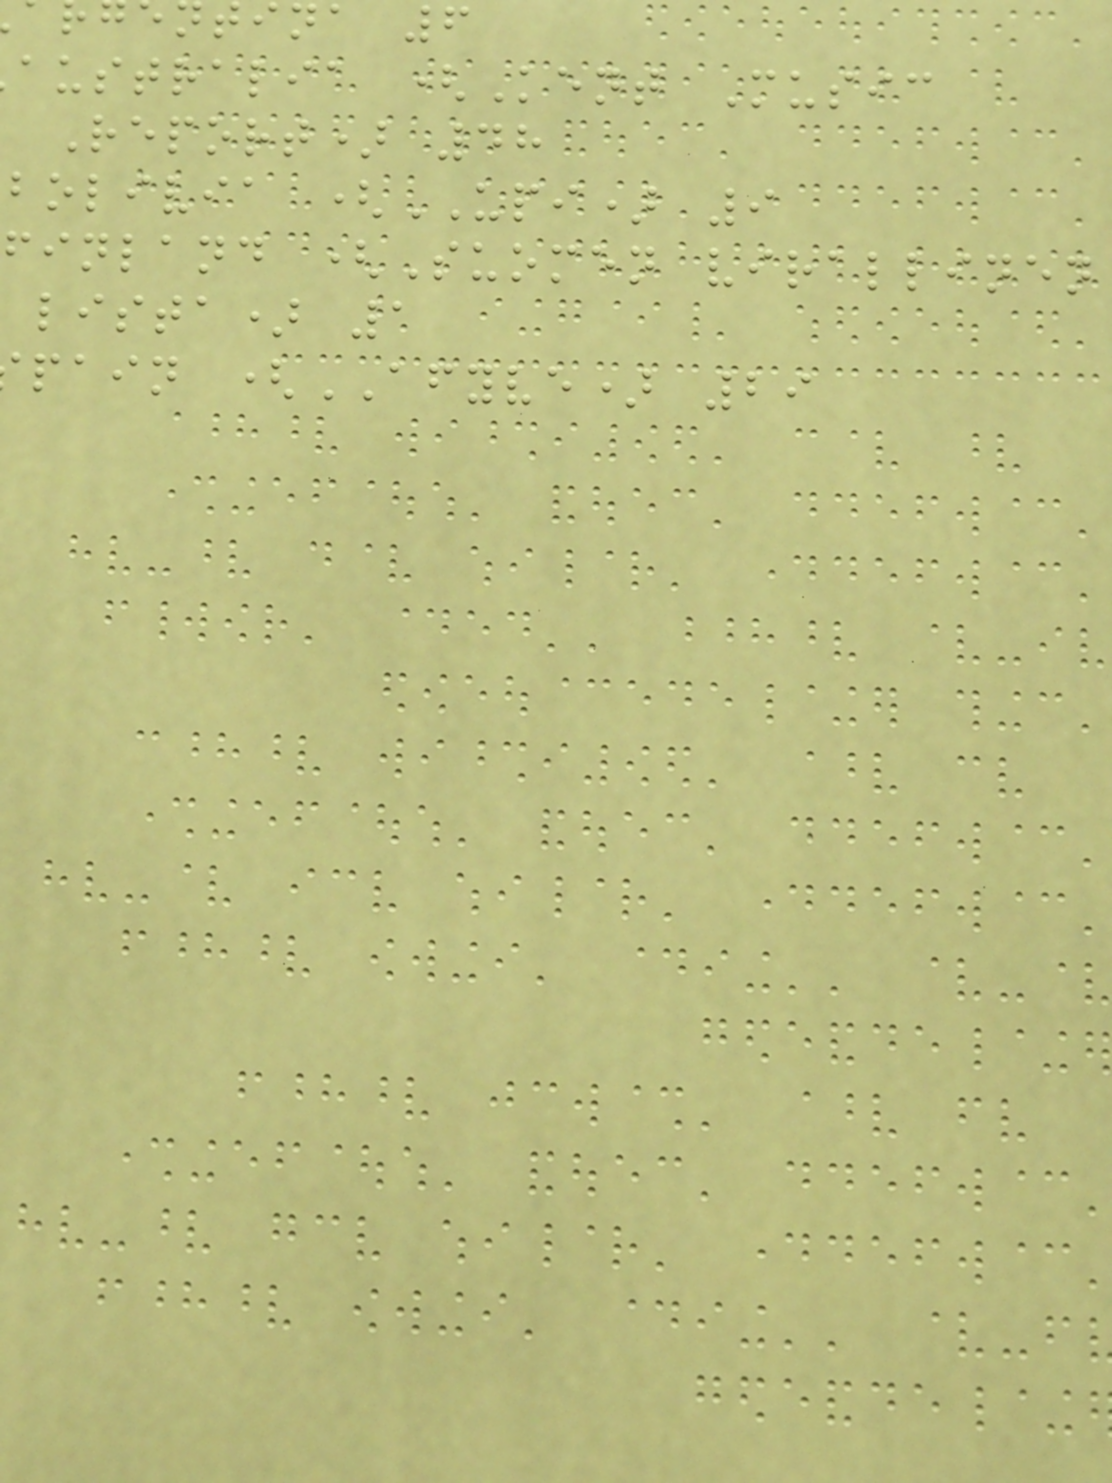ina 6
australia (Kent Music
Report) 48
bolivia (UPI) 9
finland (Suomen virallinen
lista) 1
pain (AFYVE) 29
